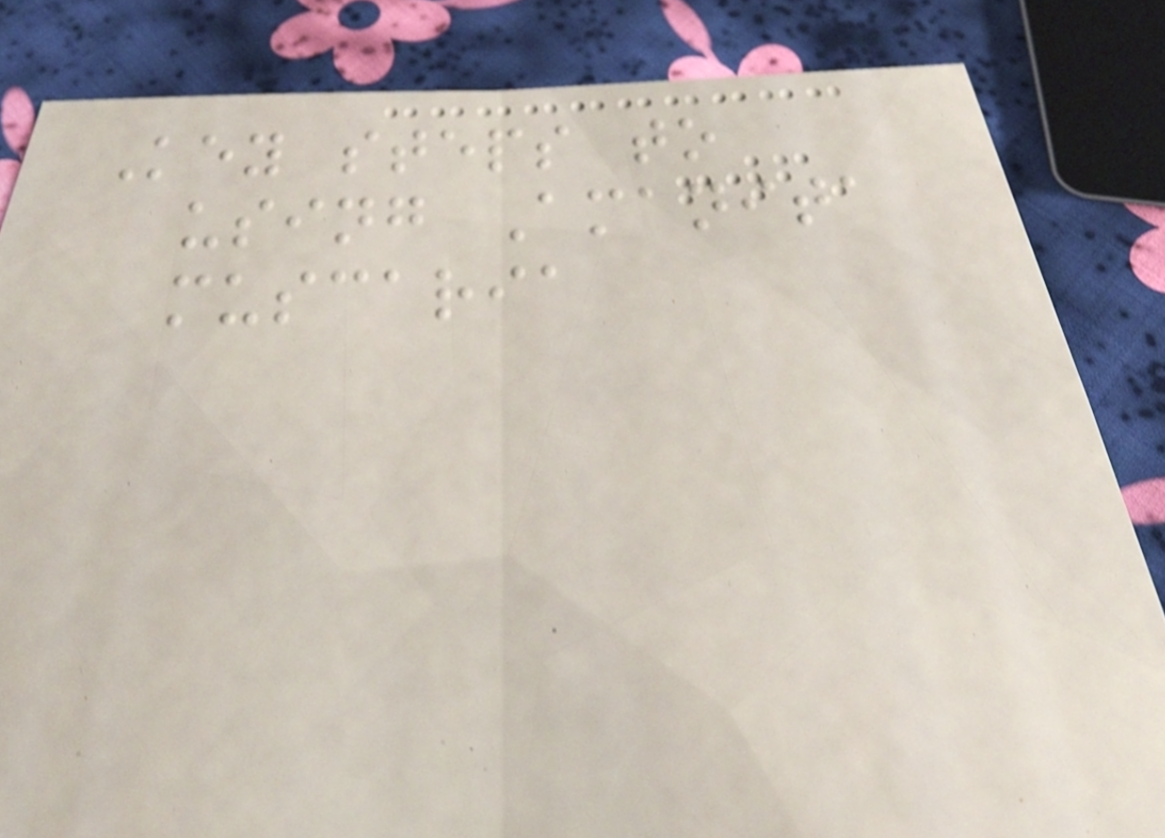Key steps to
using Amanita
muscaria
